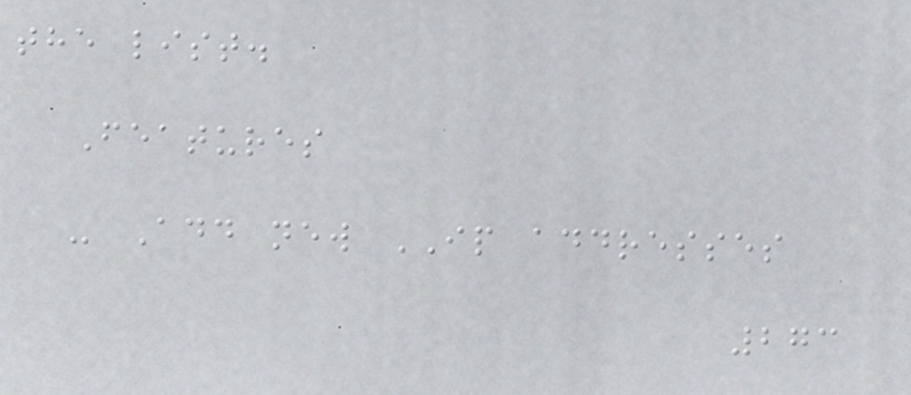the list.
Features
- Add new IP addresses
273
